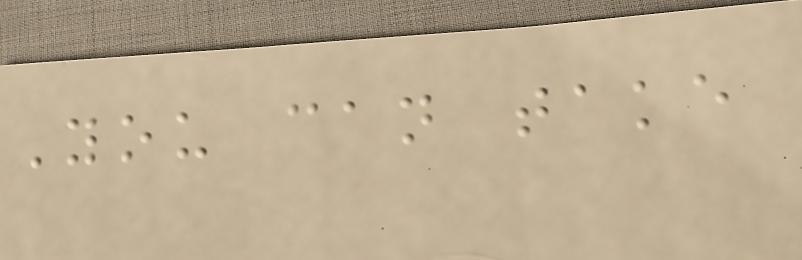You can take
